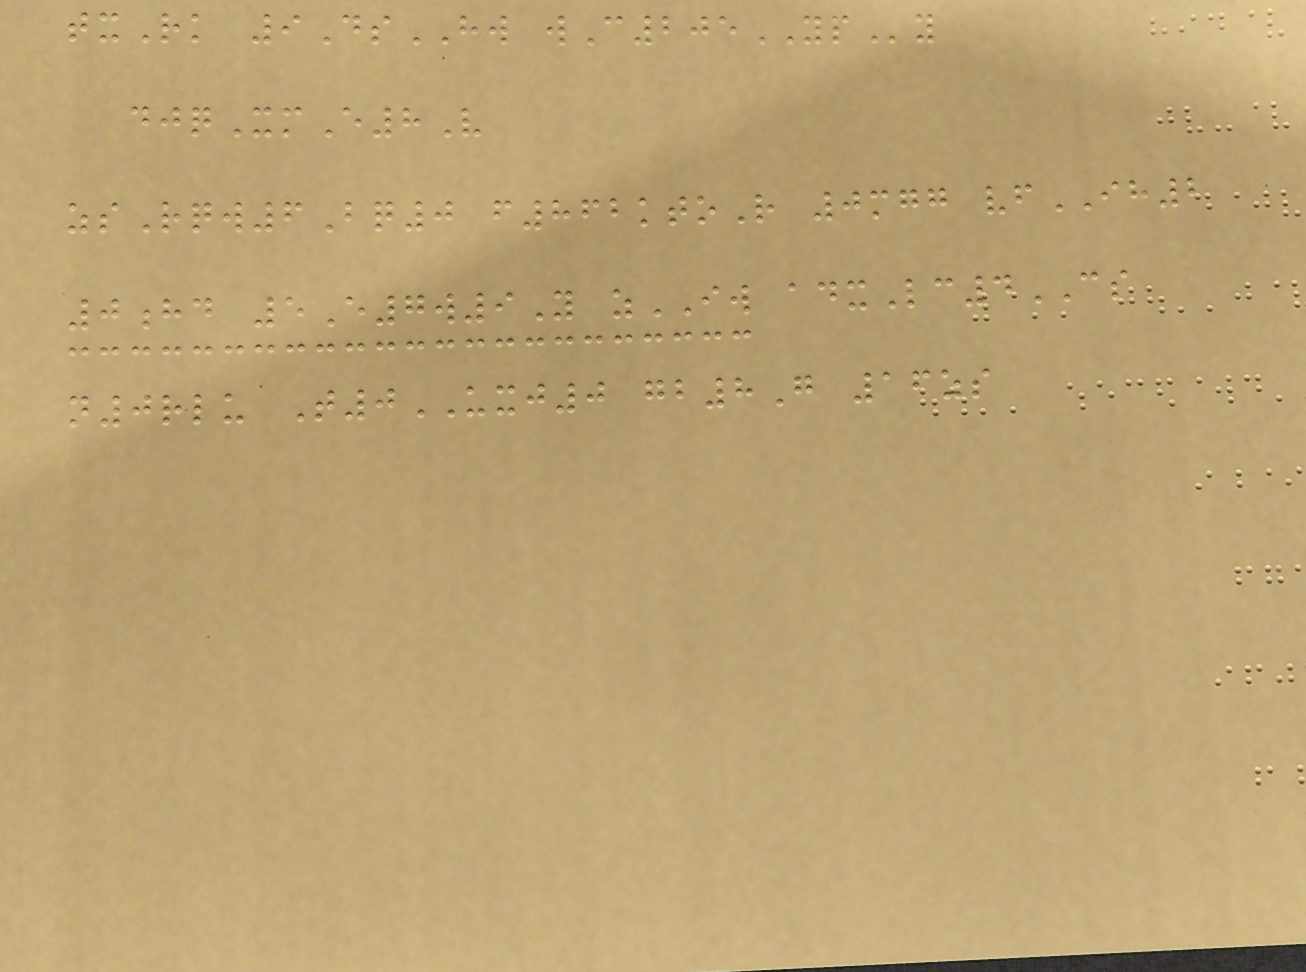txRk 9DsHW wC205YPy
djqXmE8V
zsRqw6Bq0 f862ktoR 0mgg vfIH2
0hd 5E7w9Y zIW adxLc4CS
n0rlu T0UXJ0 gb8G 16zs
